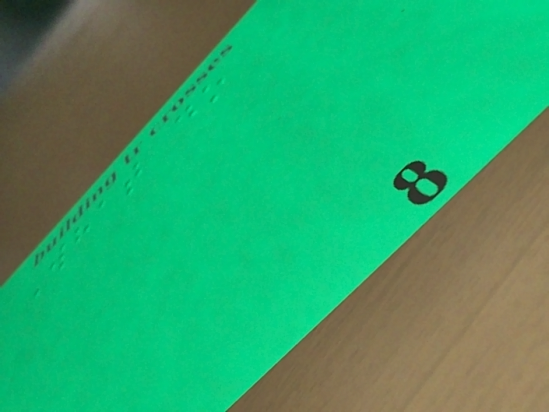What do
